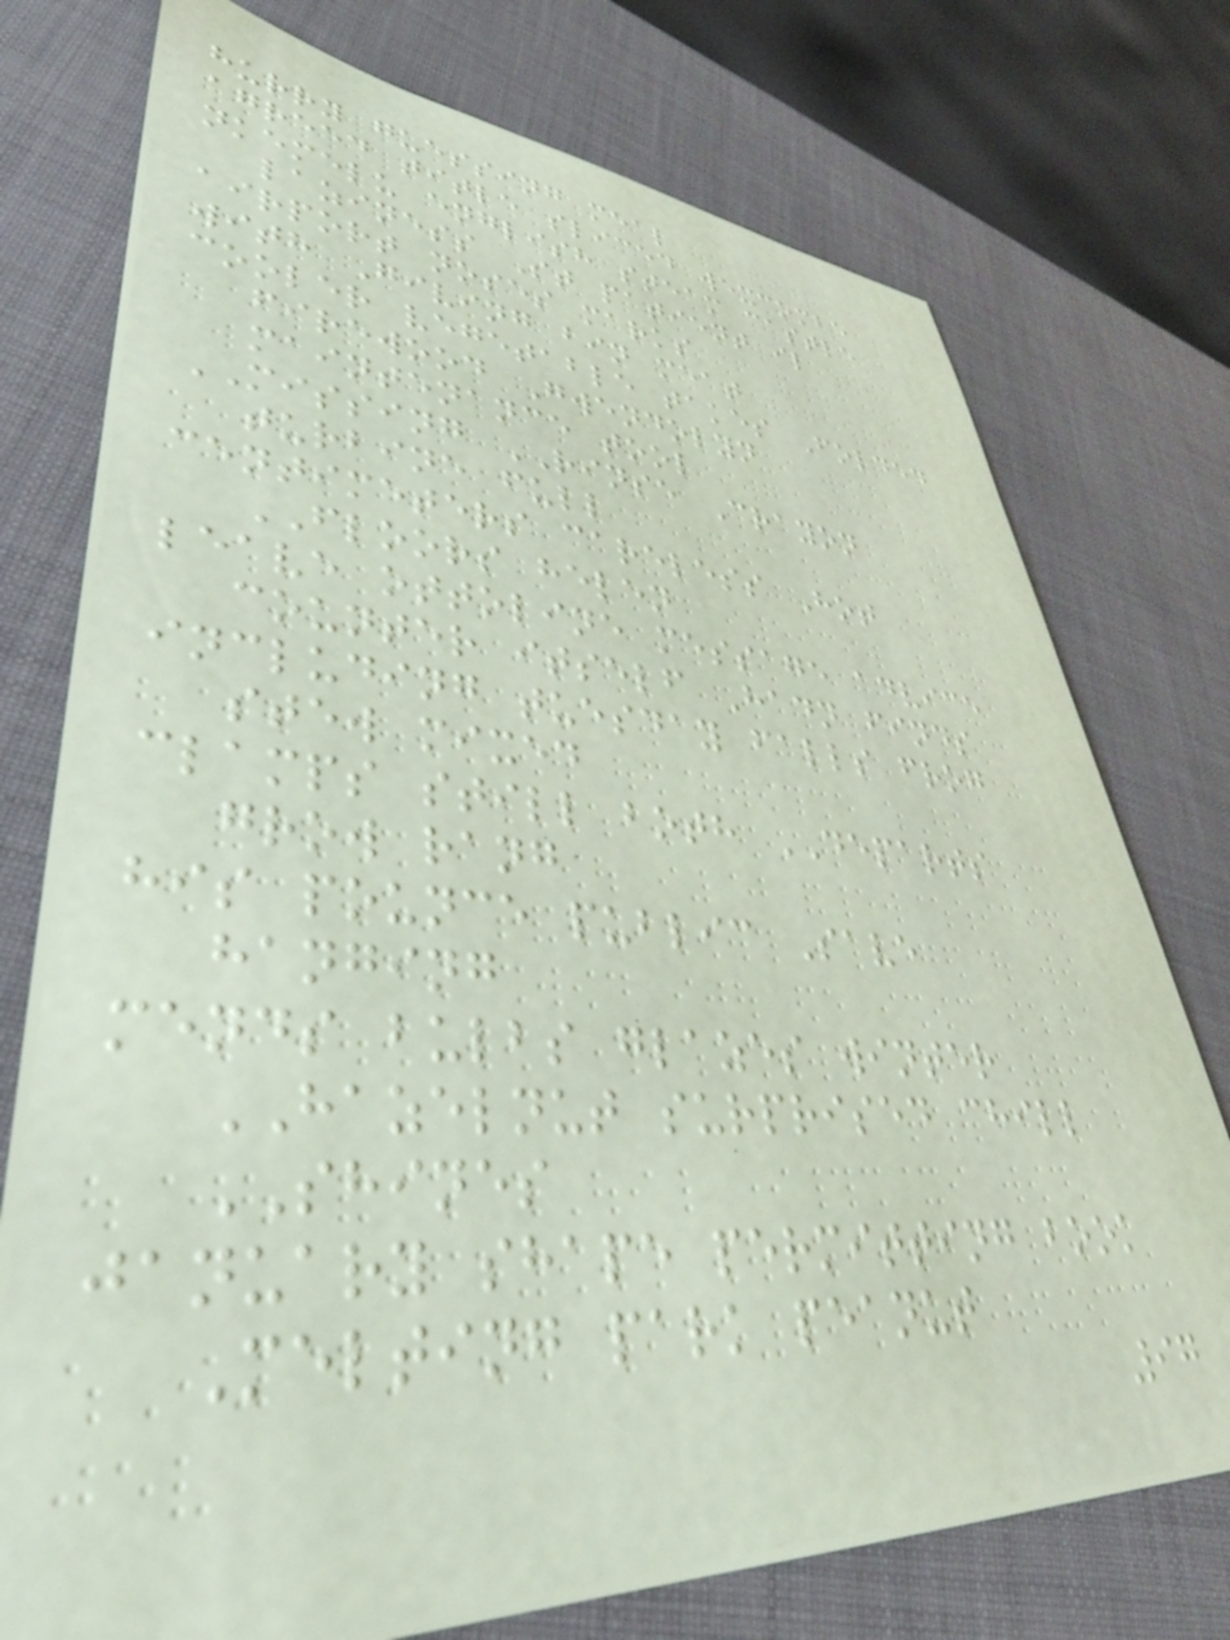hurry guessing meal
agreed title sliced wexcombe
nkemelu english steam castle
laziness St patient il
airport noses marks
with Giving bin meat
cooler vegetable takes Folded
firewood Gwendolyn
maintenance tool
MISSING RINSE Crayon
turbine full
centimeters careless Hot
FLOORS helen
leave ottoline message advice
counter itself Hadn finds
including tuesday falls frog
stew mixed
clamps still both DEPARTS
grow rang
his pounce public Save
hanging
mends bulbs glazes winter
HAZELNUT surprised chill
SHINES
january shape permitting book
Melting park peanut
97
